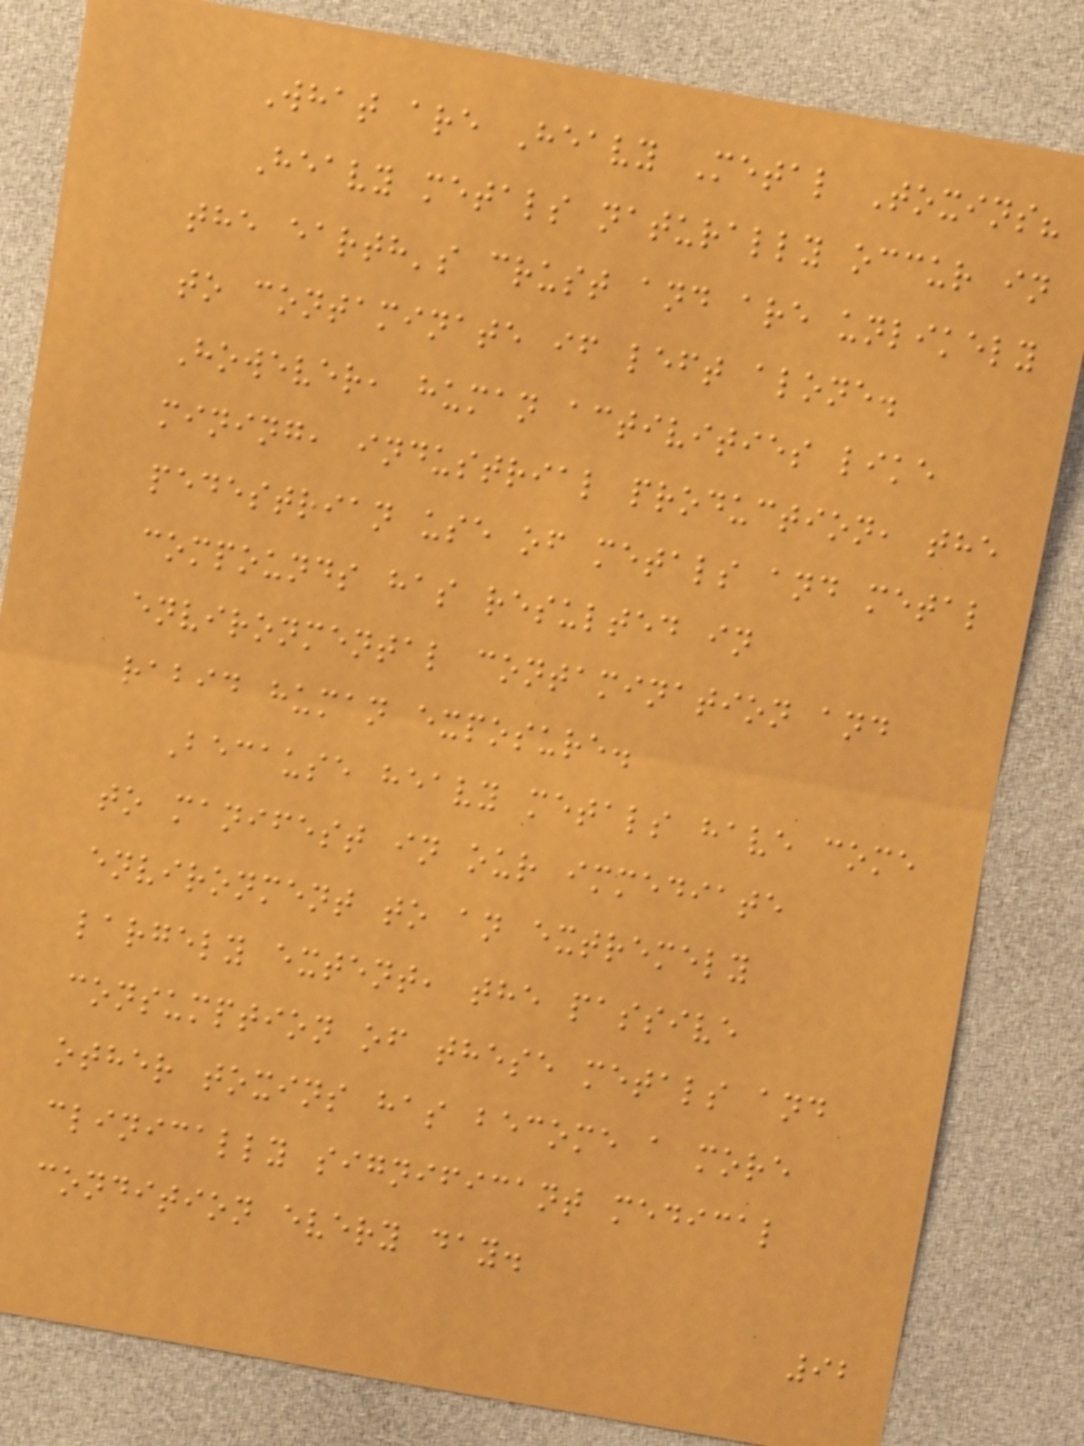What are Heavy Metal Toxins?
Heavy metals naturally occur in
the earth's crust and are unlikely
to contaminate if left alone.
However, human activities like
mining, industrial production, the
pedestrian use of metals and metal
compounds has resulted in
environmental contamination and
rabid human exposure.
Because heavy metals have come
to manifest in our immediate
environment to an extremely
largely extent, the passive
consumption of these metals and
other toxins has become a more
clinically significant medical
condition every day.
92
